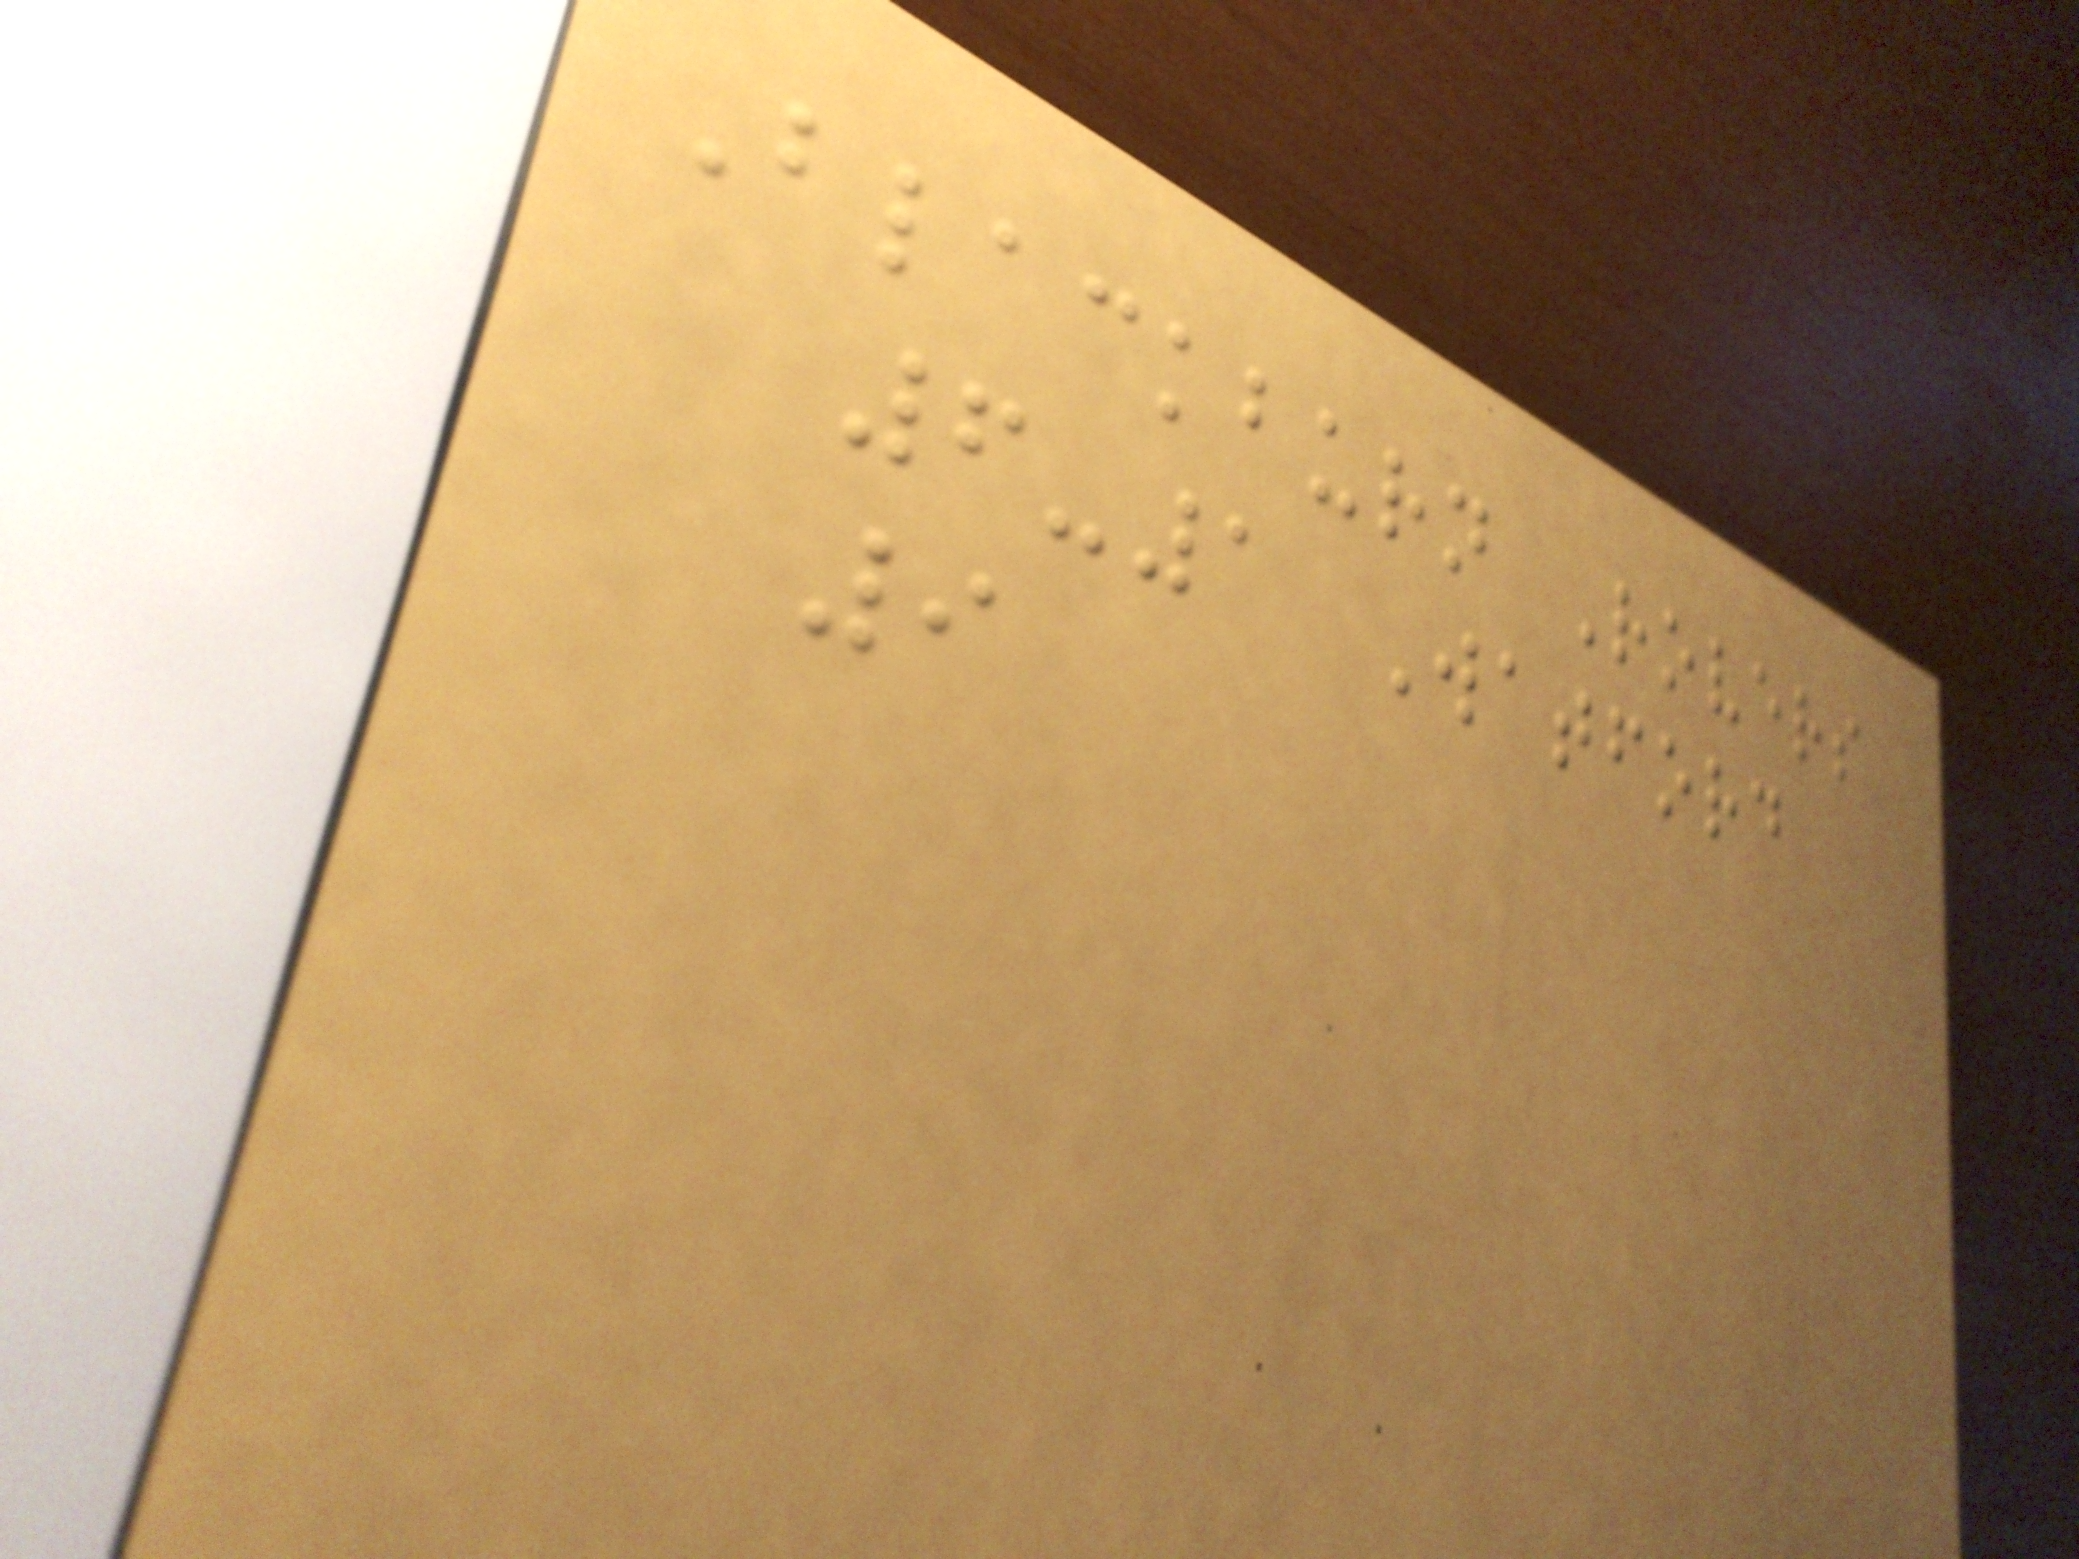Blackburn Rovers
6-1 Watford
9
